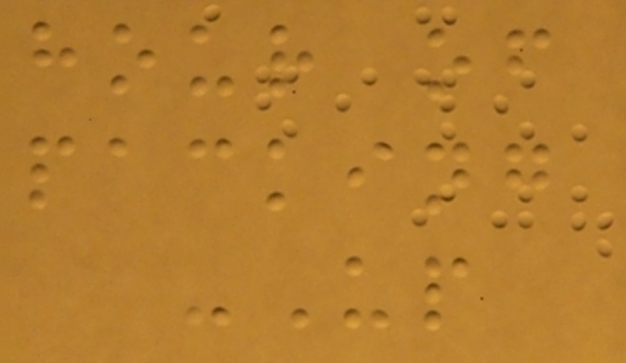hour of
packing
-Up
